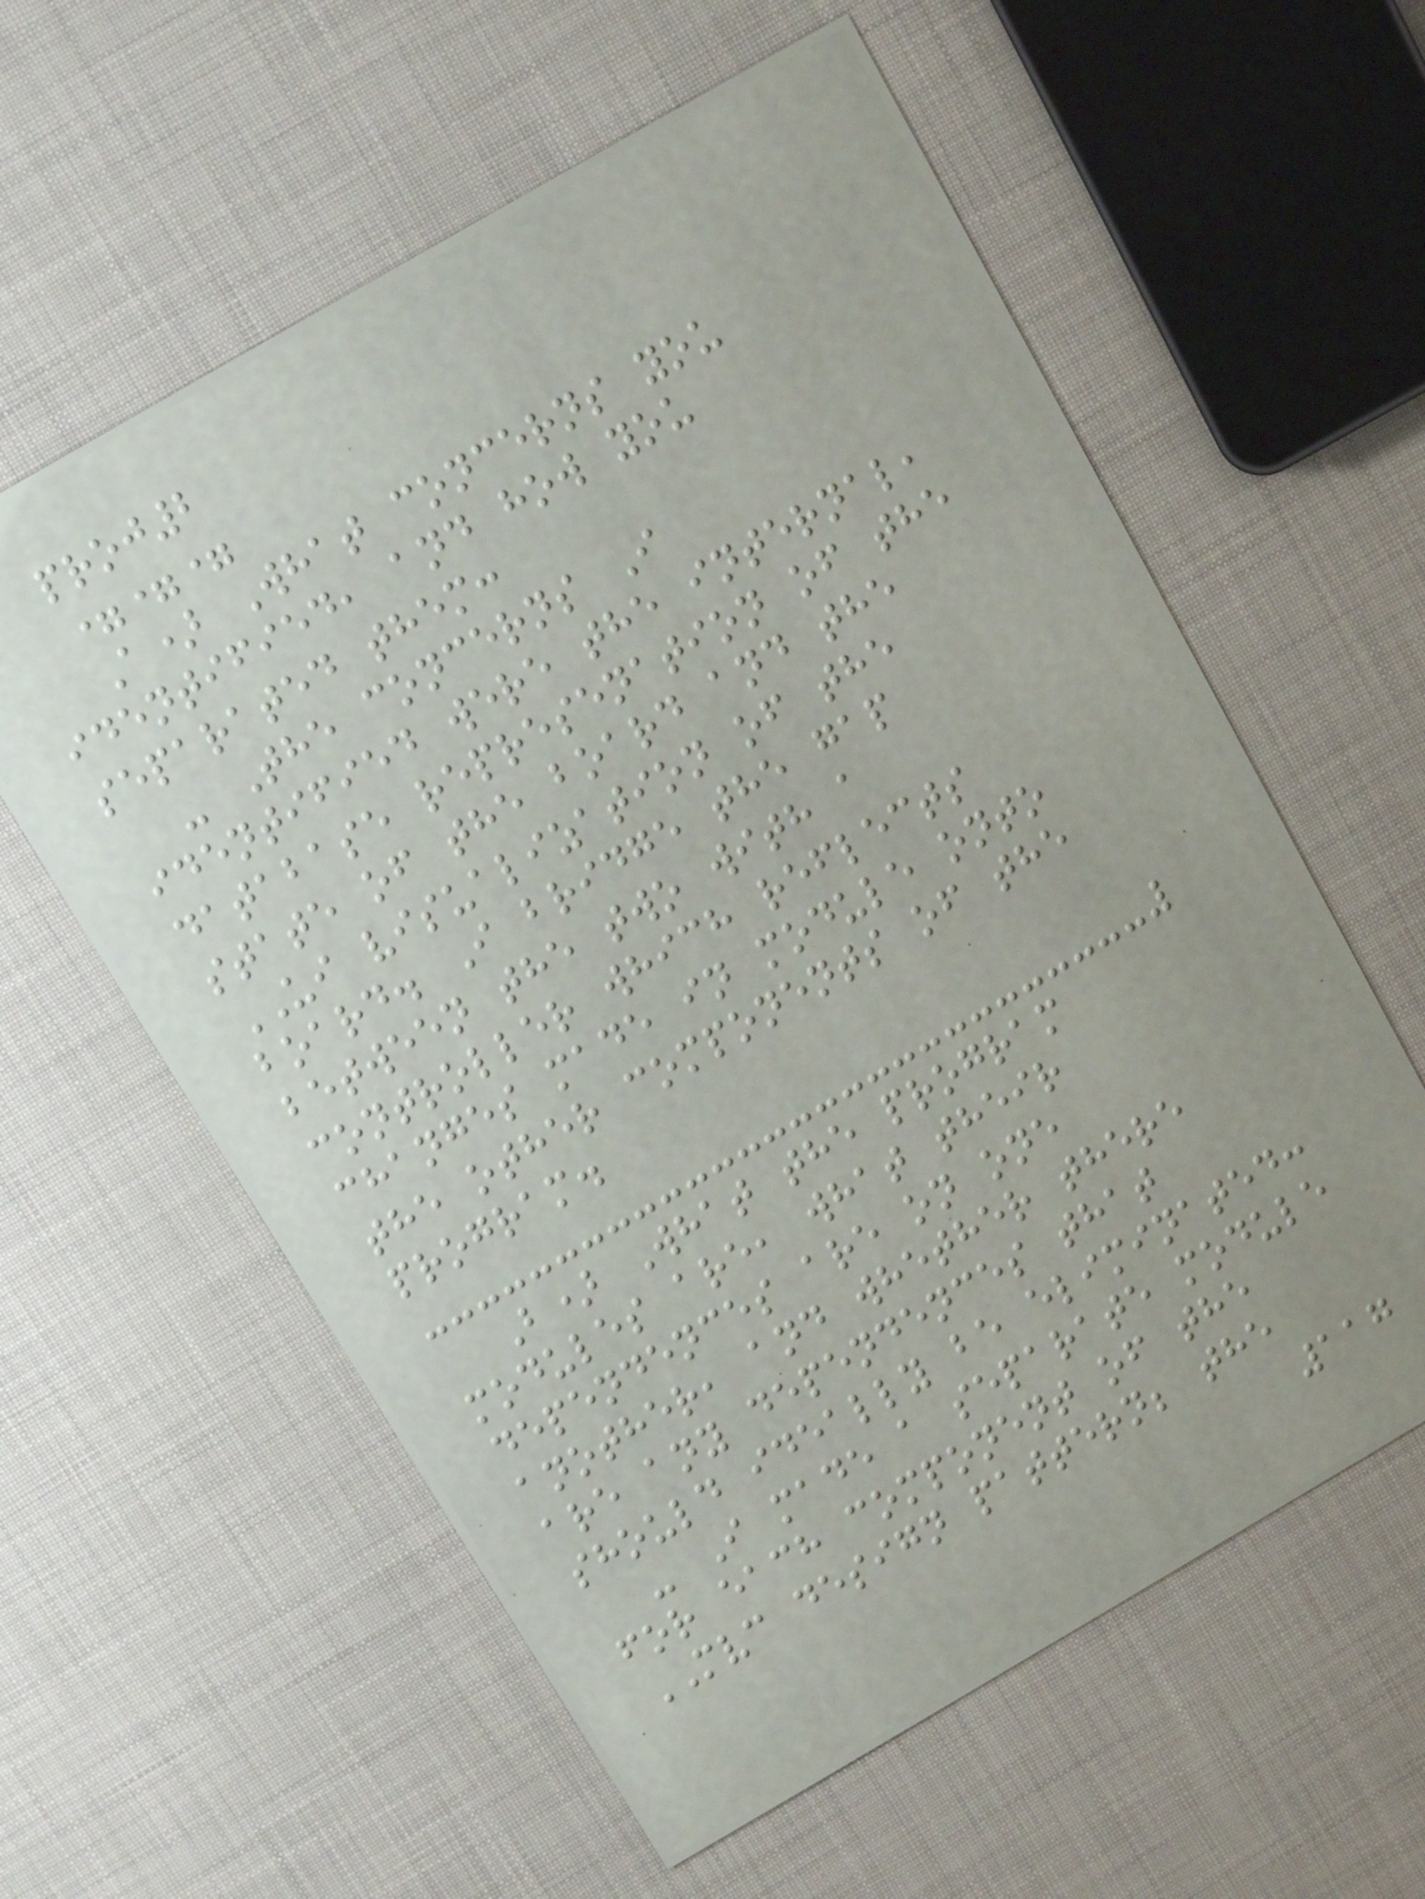proj2
===
A) What concerns you
identified, and how you
separated them:
- The concerns I
identified were the internal,
database represenation of the
state of the board and the
UI visualization of the
board. I bridge the gap
between the two with a
controller which reflects
changes made in module onto
the other components of the
program.
B) What the program
modules are, what their
dependences are on one
another, and whether there
are any dependences that
should ideally be eliminated:
- I made a separate module
for each component of the
MVC design pattern; the
117
